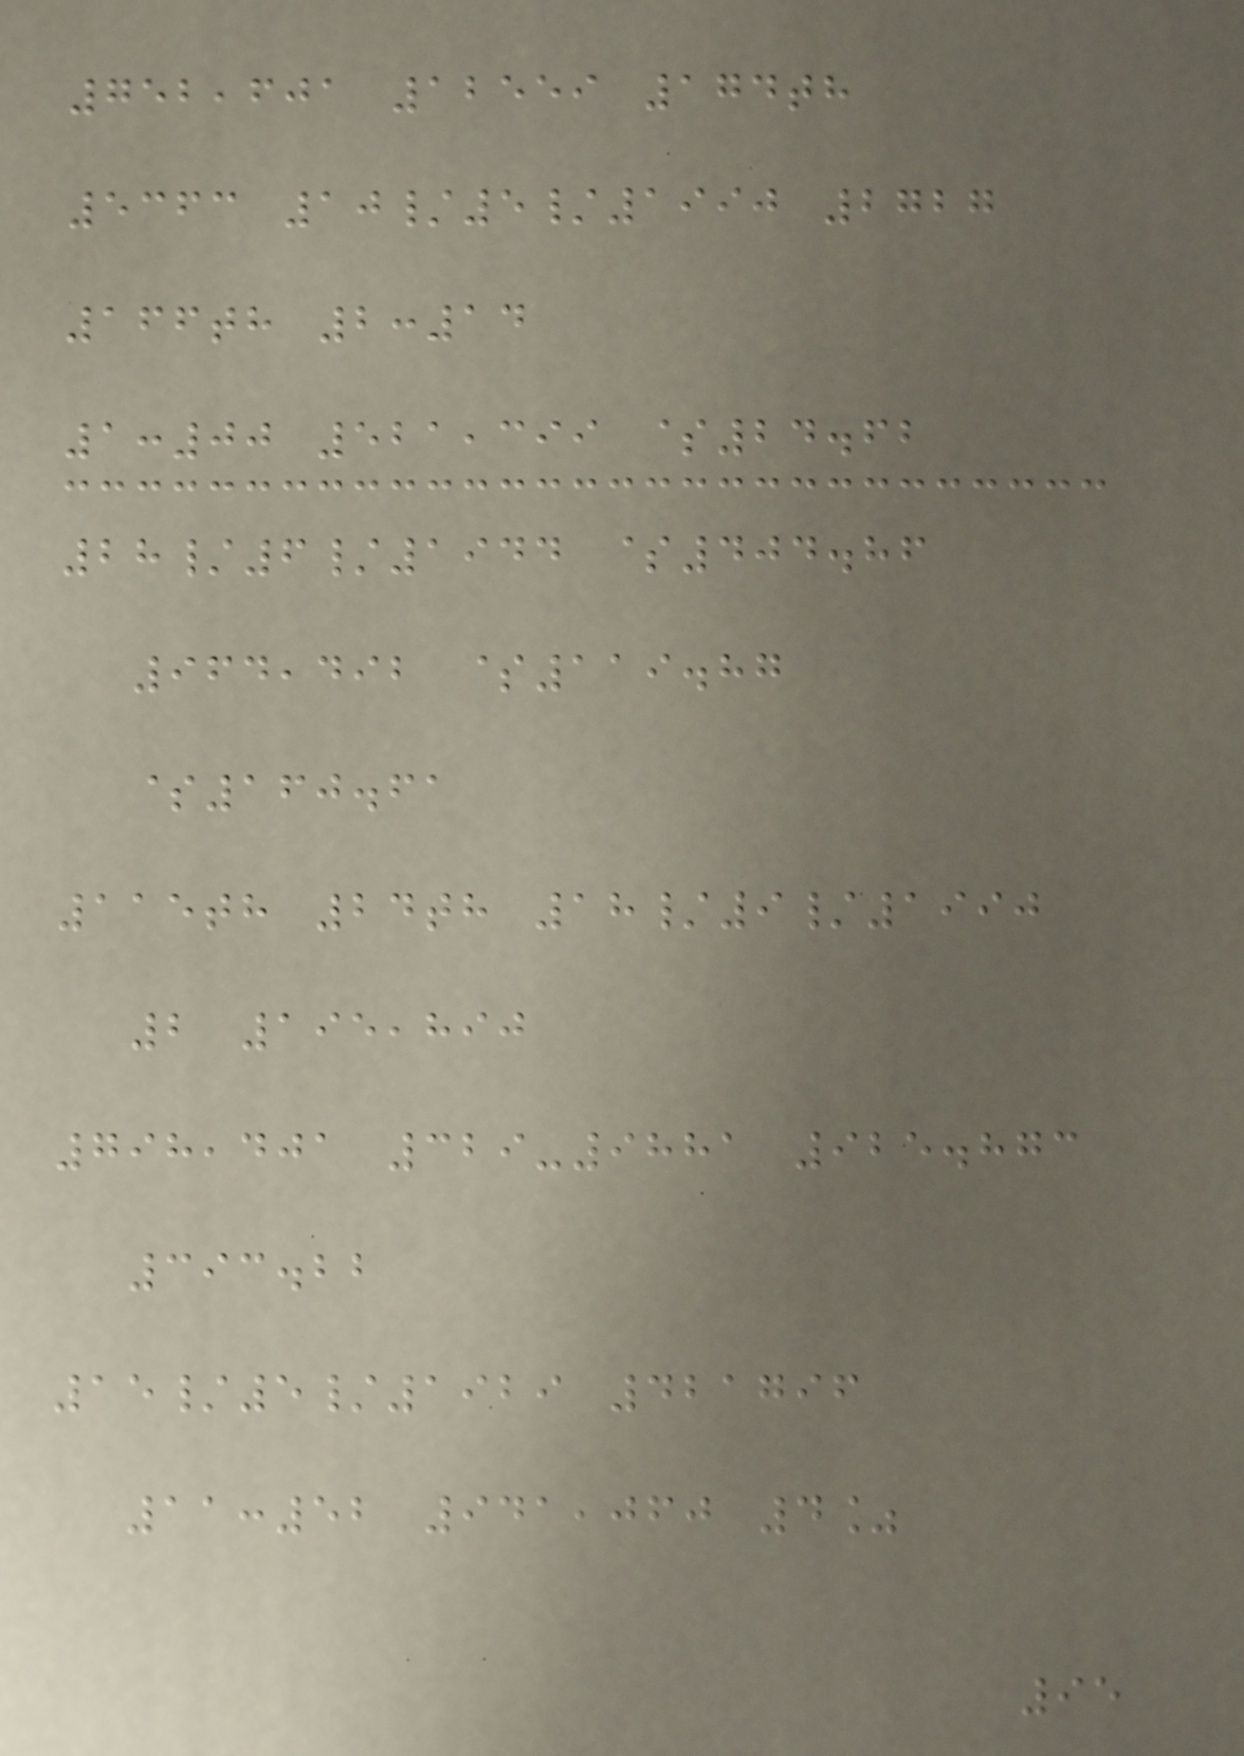752,601 12559 174th
5363 10/5/1990 2727
166th 2:14
1:00 521,399 $24.62
28/6/1944 $404.86
964,492 $119.87
$160.61
115th 24th 18/9/1990
2 195,890
798,401 329-9881 925.873
393.22
15/5/1929 421796
11:52 941,060 4%
95
